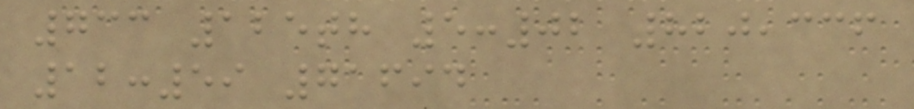733 125th 5:02 820,336
12:59 71694
